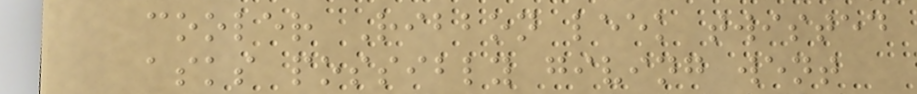cooler Ribbon leek twisted
asks possibly giving went
